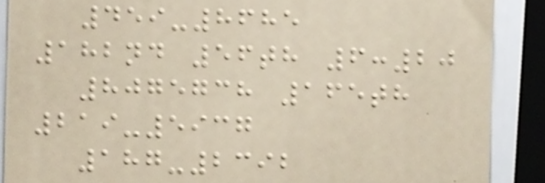459-8685
182nd 56th 6:20
8075738 165th
219-5937
187-2392
